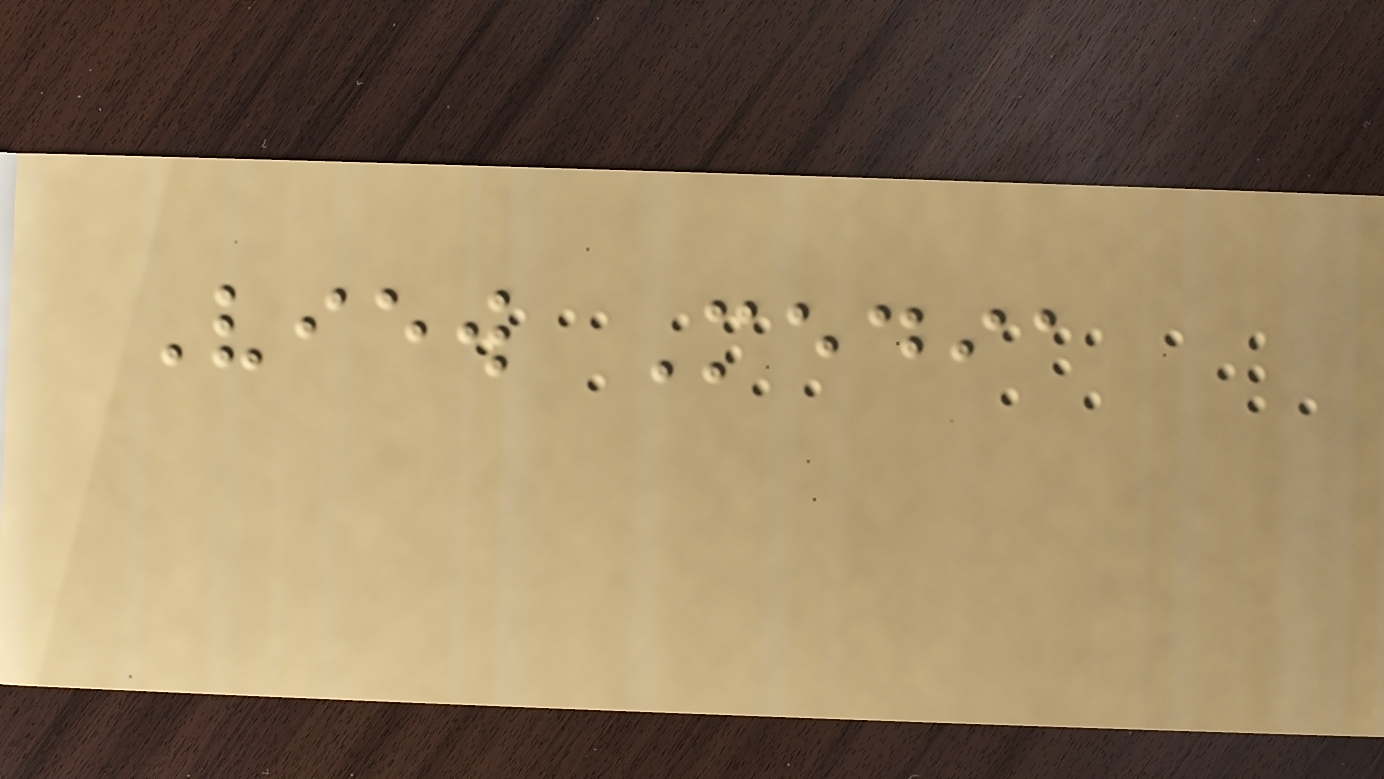View Media
